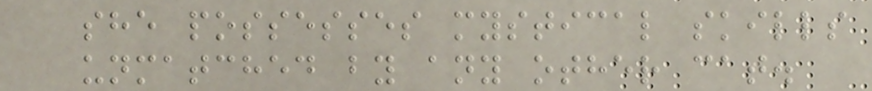she possesses mystical skills
unmatched by any other cat.
